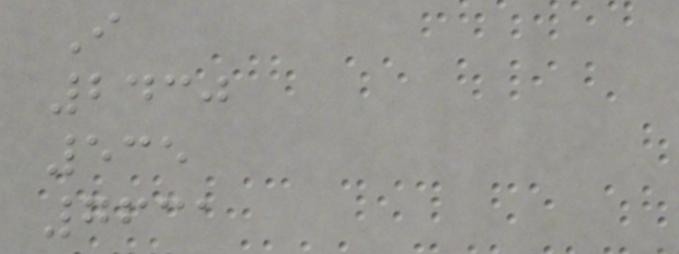I
2430
535
7631
